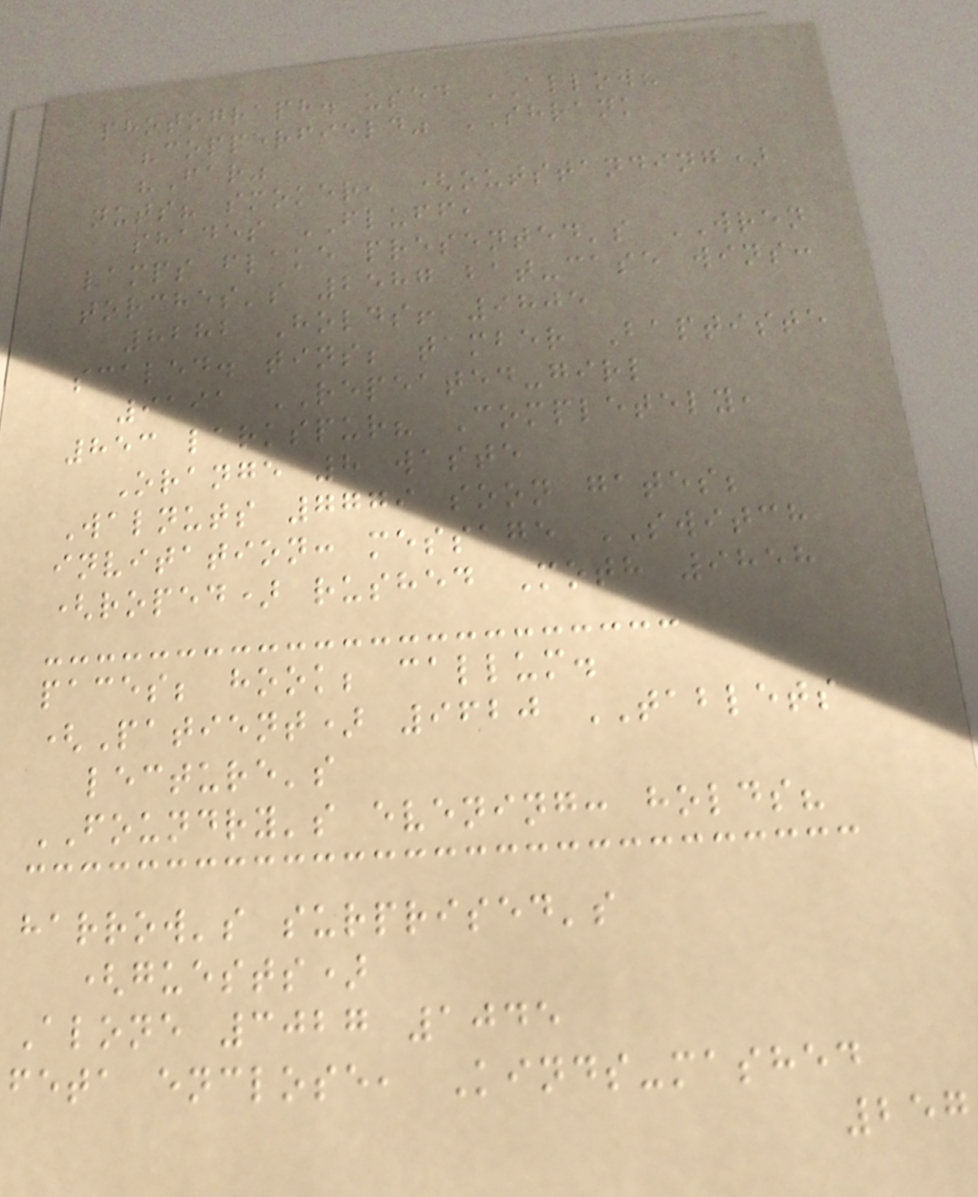photograph. used ALLOW?
"copperfield" SHRANK
"Far"
nuts? smoker, (outstanding)
shades FLUFF,
lamps flake presented's WREN
torches's 2587 bat-case wins:
8282 Holds! 9805
scaled. tins; tamber Baptiste
9191 REPEATED-girl
853 larkspur? Completely,
Orange 8 waste
Walnuts 7779 soon gates;
invitation: message SWITCH
(roped) rushed Moth 9858
paces; hook; callum.
(Patient) 9620 TABLETS
lecture's
FOUNDRY's evening: holds?
harrow's surprised's
(guests)
Alone 3027 1045
feta enclose, Kinds-mashed
257
